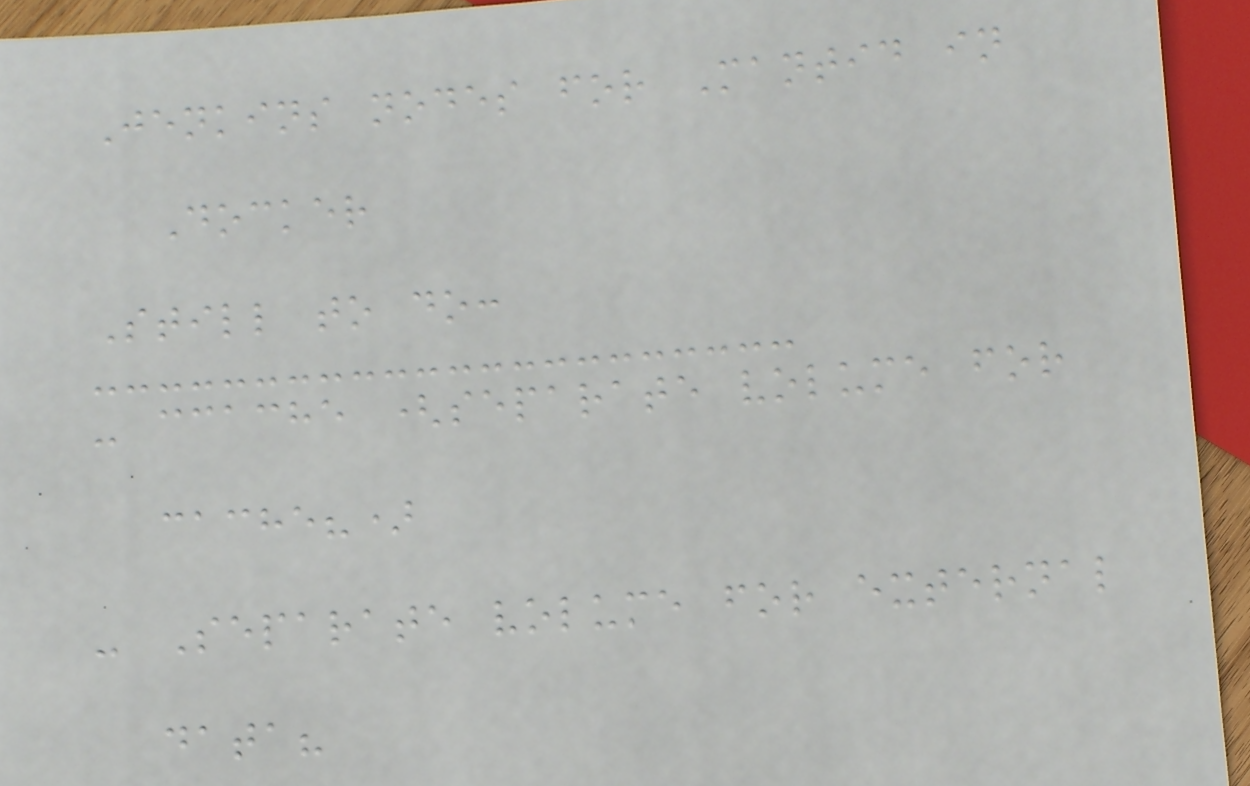Jenkins nodes for Mantid in
Docker
Still to do:
- ccache (separate volume for
cache?)
- Separate volume for external
data?
